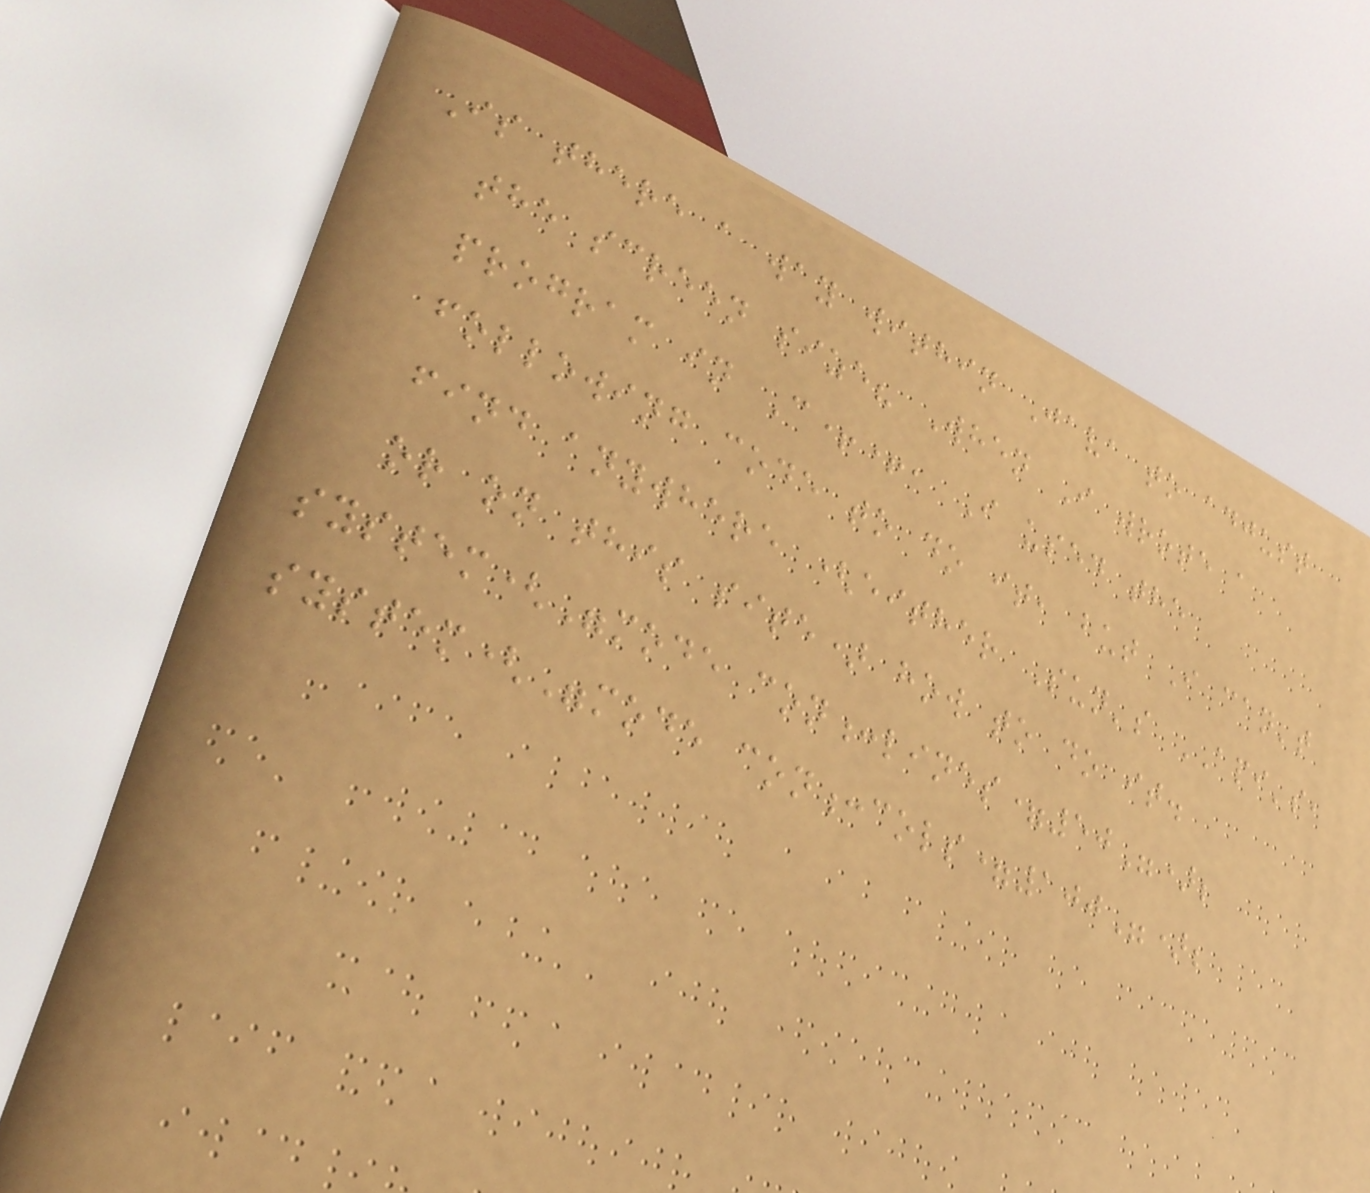Is there a way within Java to adjust
the screen size? When I wrote a
program in C++, I used the
following code to do it, but I can't
find anywhere (either Sun's API's,
or on this site) how to do it.
system("mode con:lines=50");
system("mode con:cols=100");
